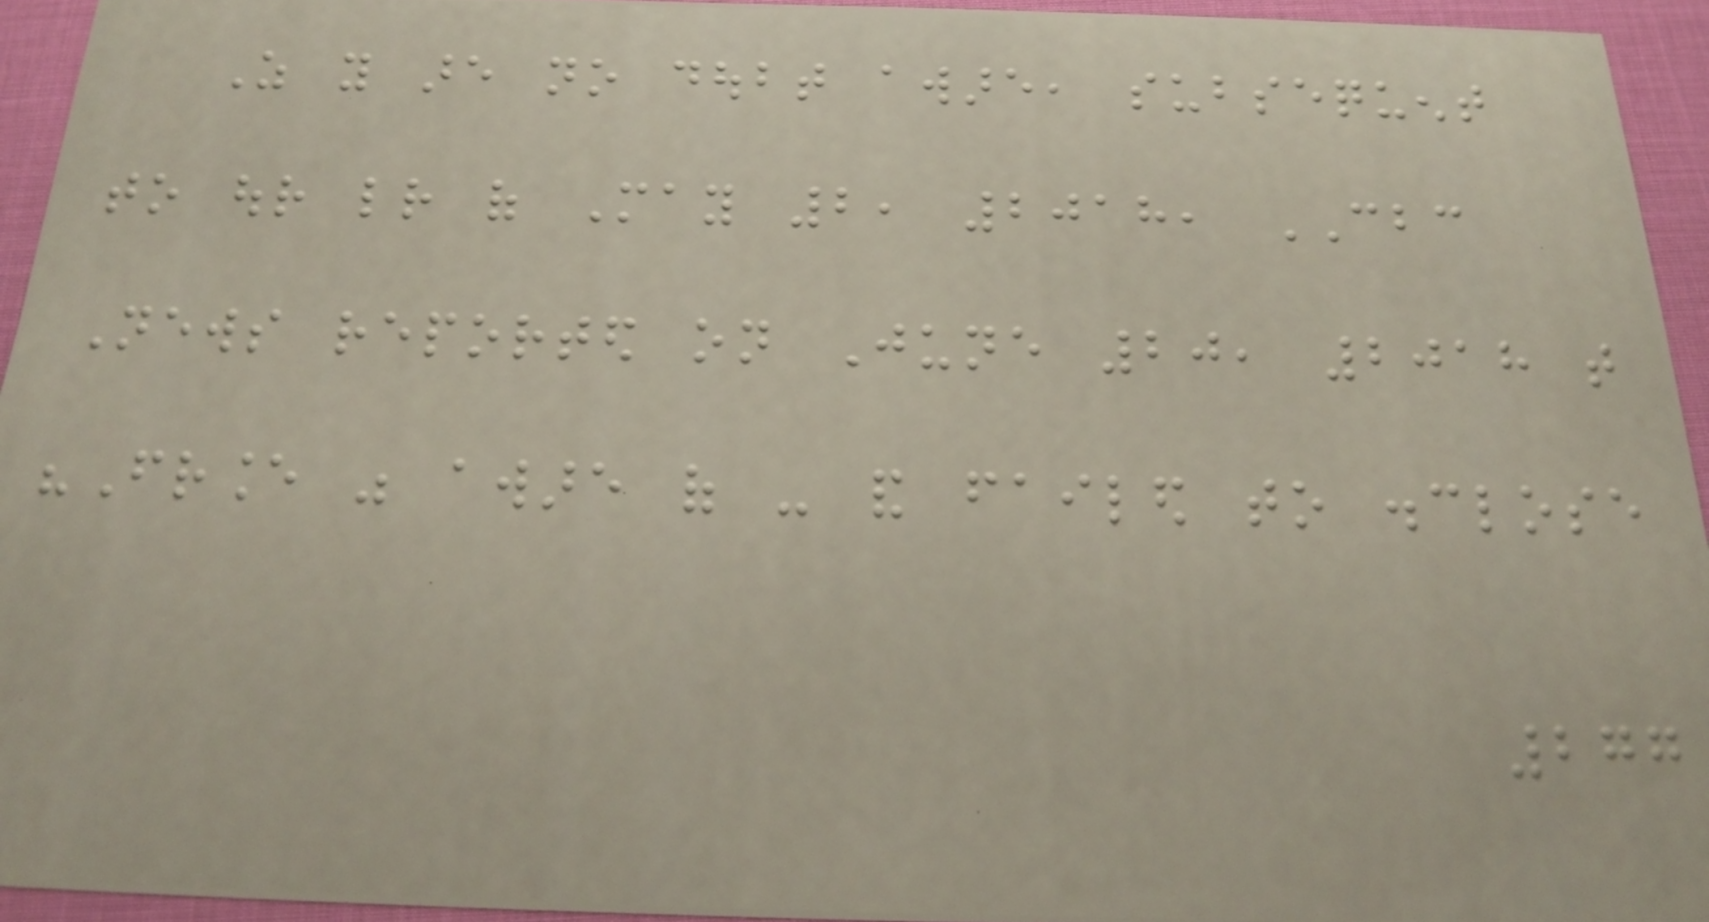As you are no doubt aware, subsequent
to our letter of May 2, 2018, CBC
News reported on June 20, 2018 that
"France was aware of - and failed to disclose
277
